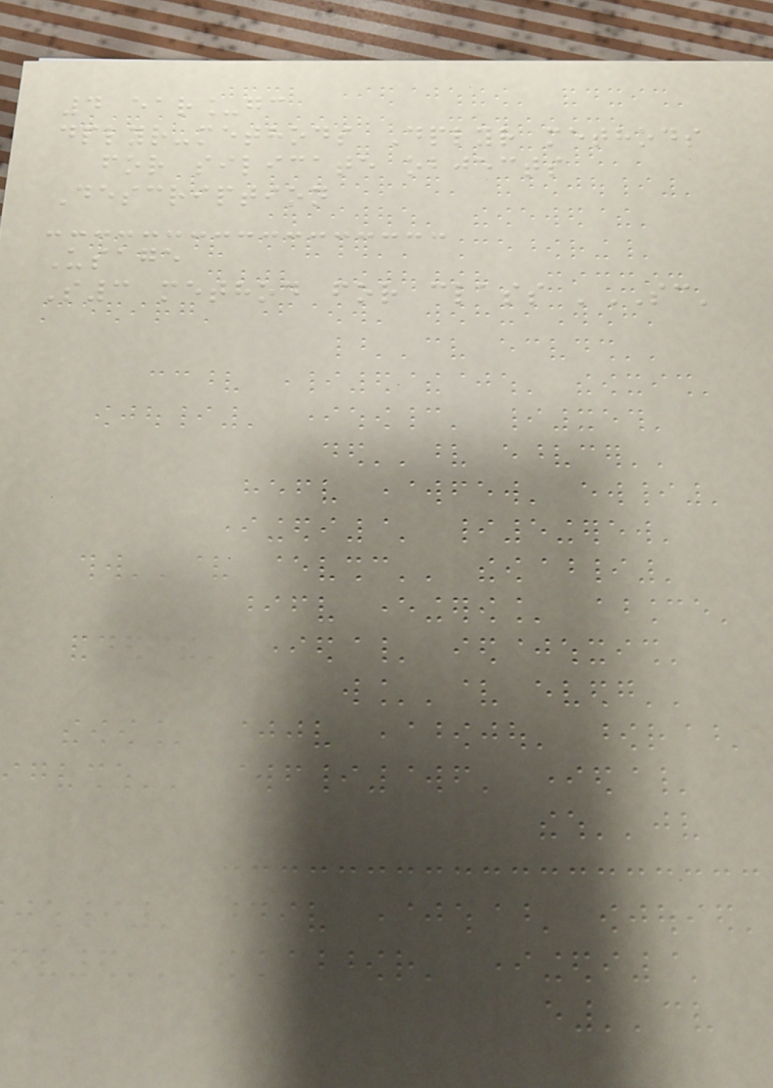4 ear_gc
dplyr-methods Dplyr methods
for silicate objects
Description
Usage
S3 method for class 'SC'
